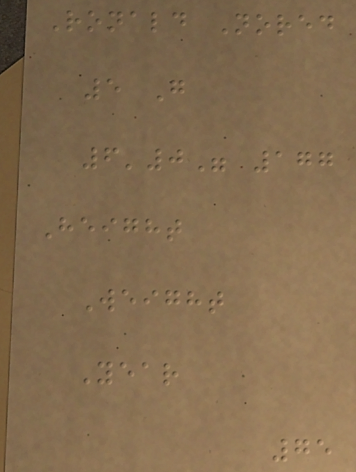Ronald Nored
5 G
6'0" 177
Height
Weight
Year
75
